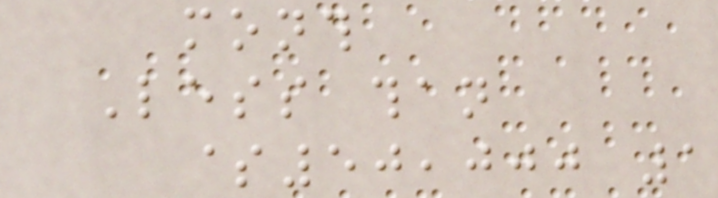month
Less than
$50,000 1
